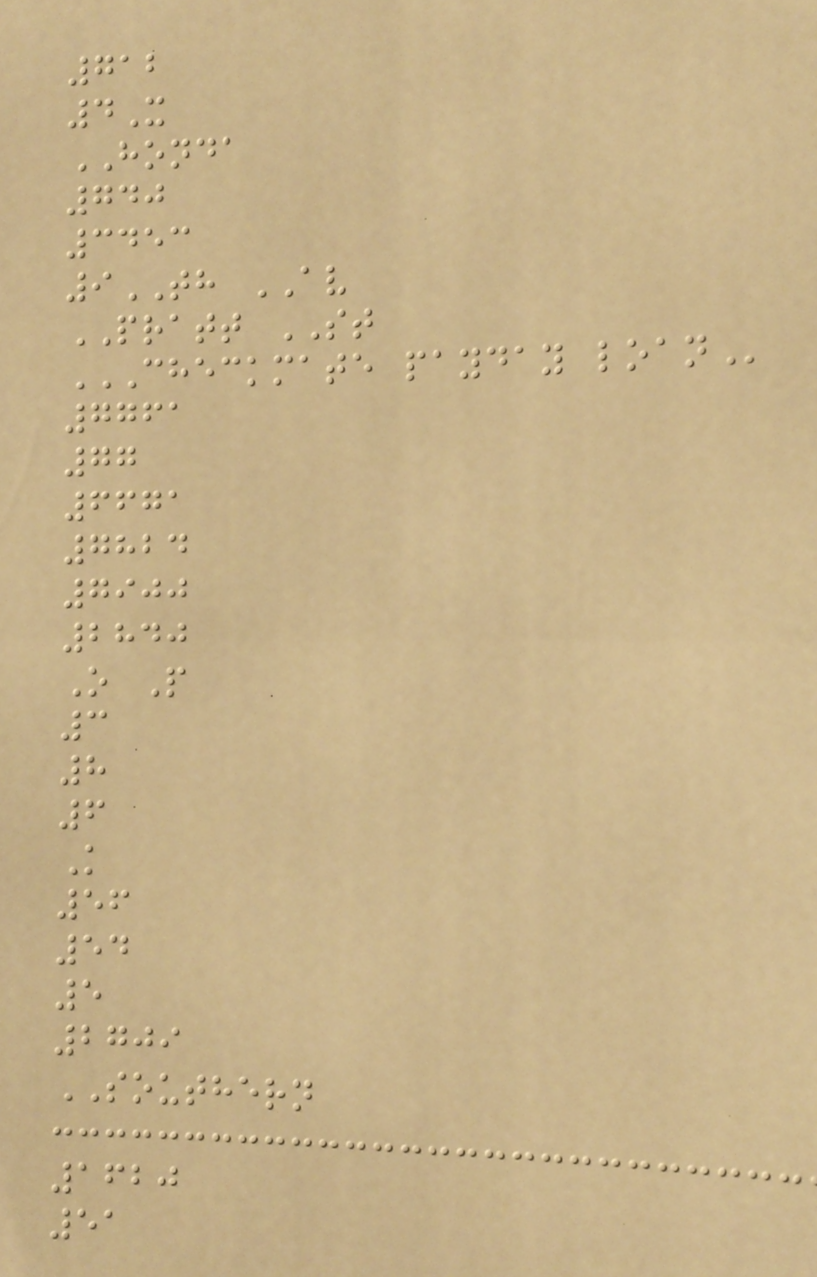712
4X
HONDA
740
3453
9TH AV
PRATT ST
CHECKMATE PAYDAY LOAN
7761
77
6671
7824
7900
2840
O P
3
8
6
K
56
54
5
2709
SOUTHERN
1620
51
